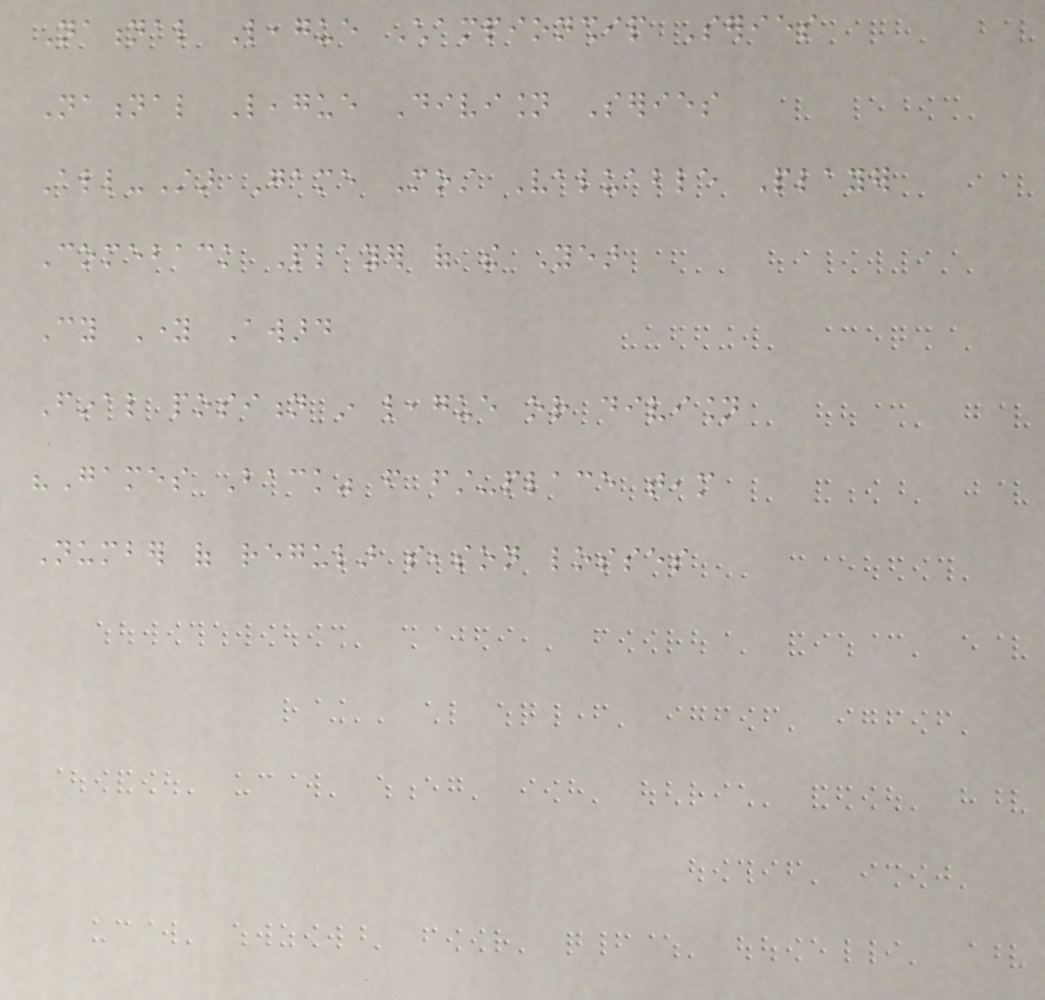National League Championship Series
National League Division Series
All-Star Game Most Valuable Player
Comeback Player of the Year
Cy Young Award
Final position in league or division
"Games Back" from first-place team
Number of regular season losses
